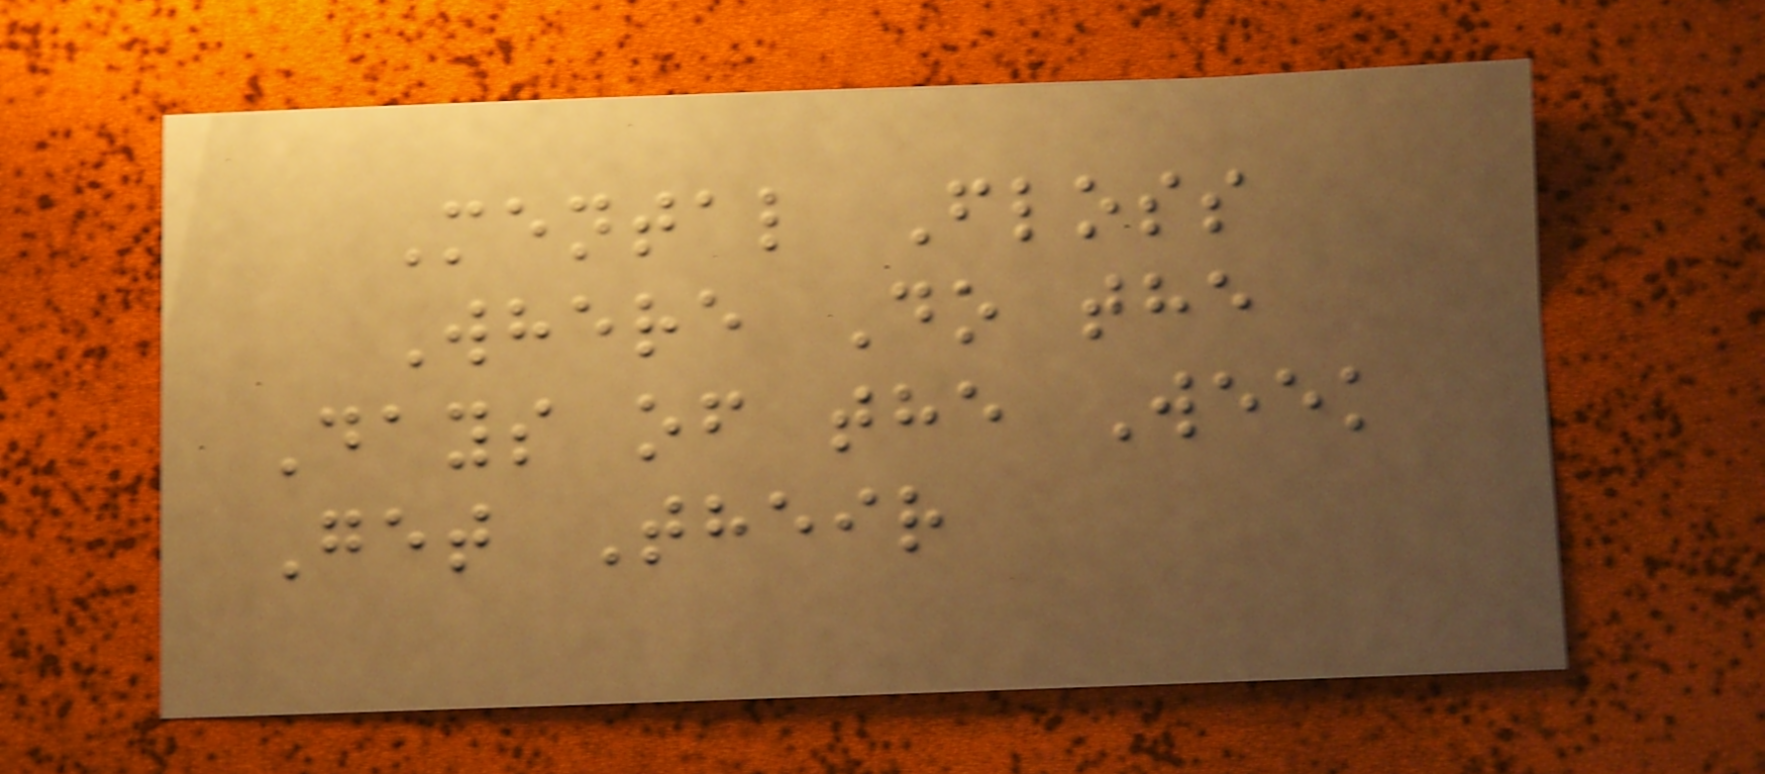Mental Floss
Where Do the
Days of the Week
Get Their
